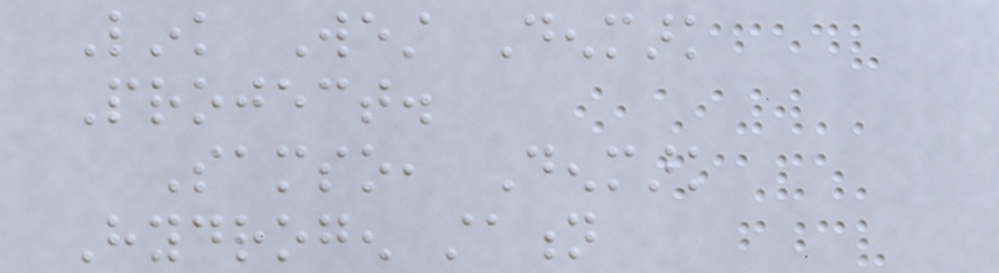Link West Denmark
Project.
Samso, Denmark
Hydrogen station
